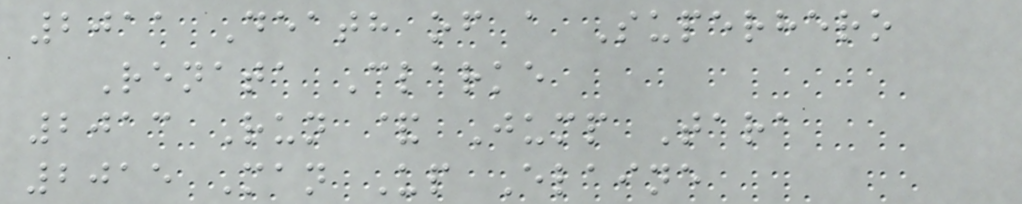2011 Death of a Superhero
Renata Clarke
2013 Run & Jump Tara
2015 Man Up Elaine
